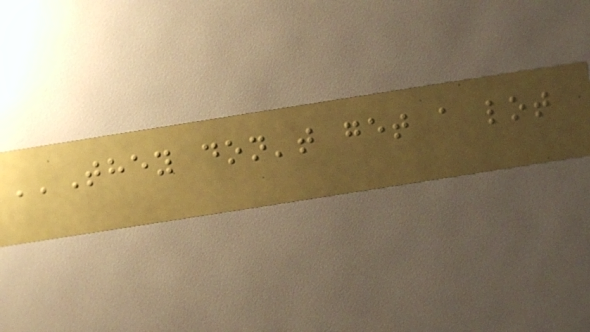''They don't get a lot
